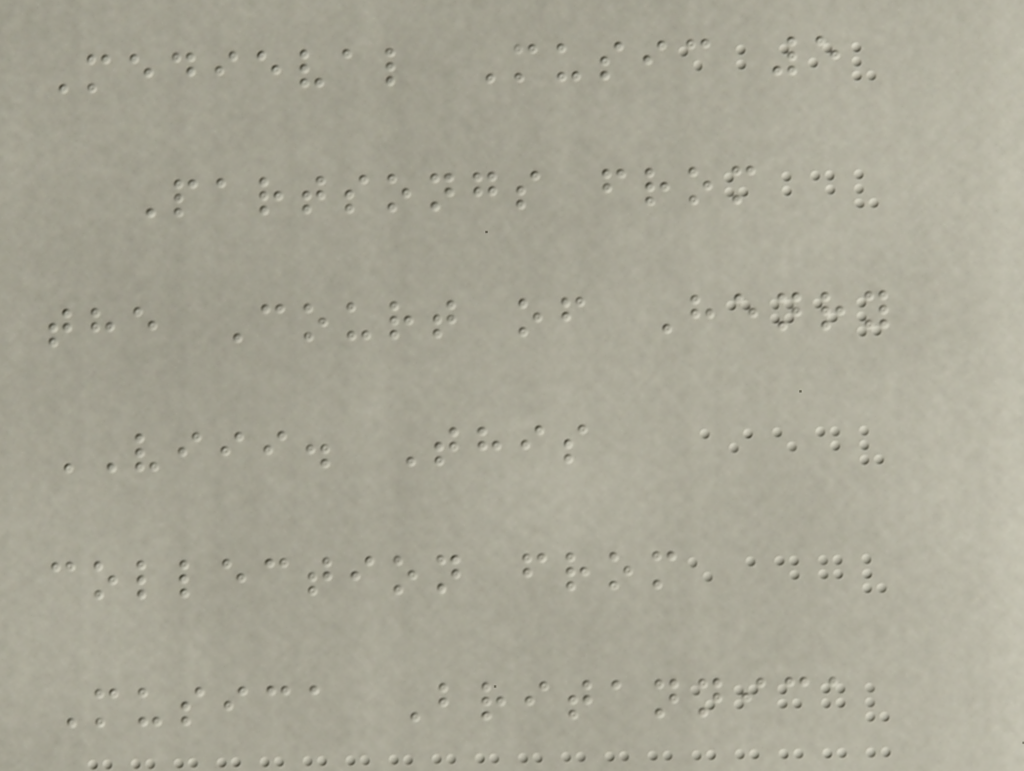Medieval Music 5
Partsongs from
the Court of Henry
VIII. This
collection from
Musica Britannica
